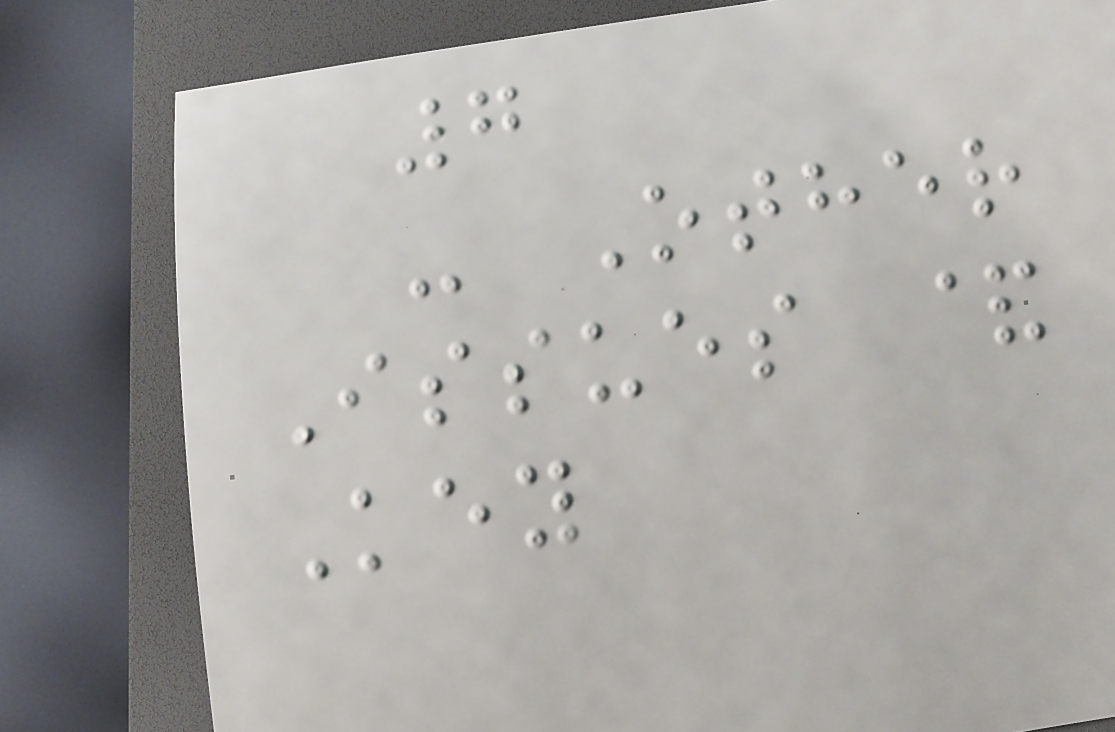7
- Other
Issues &
Key
